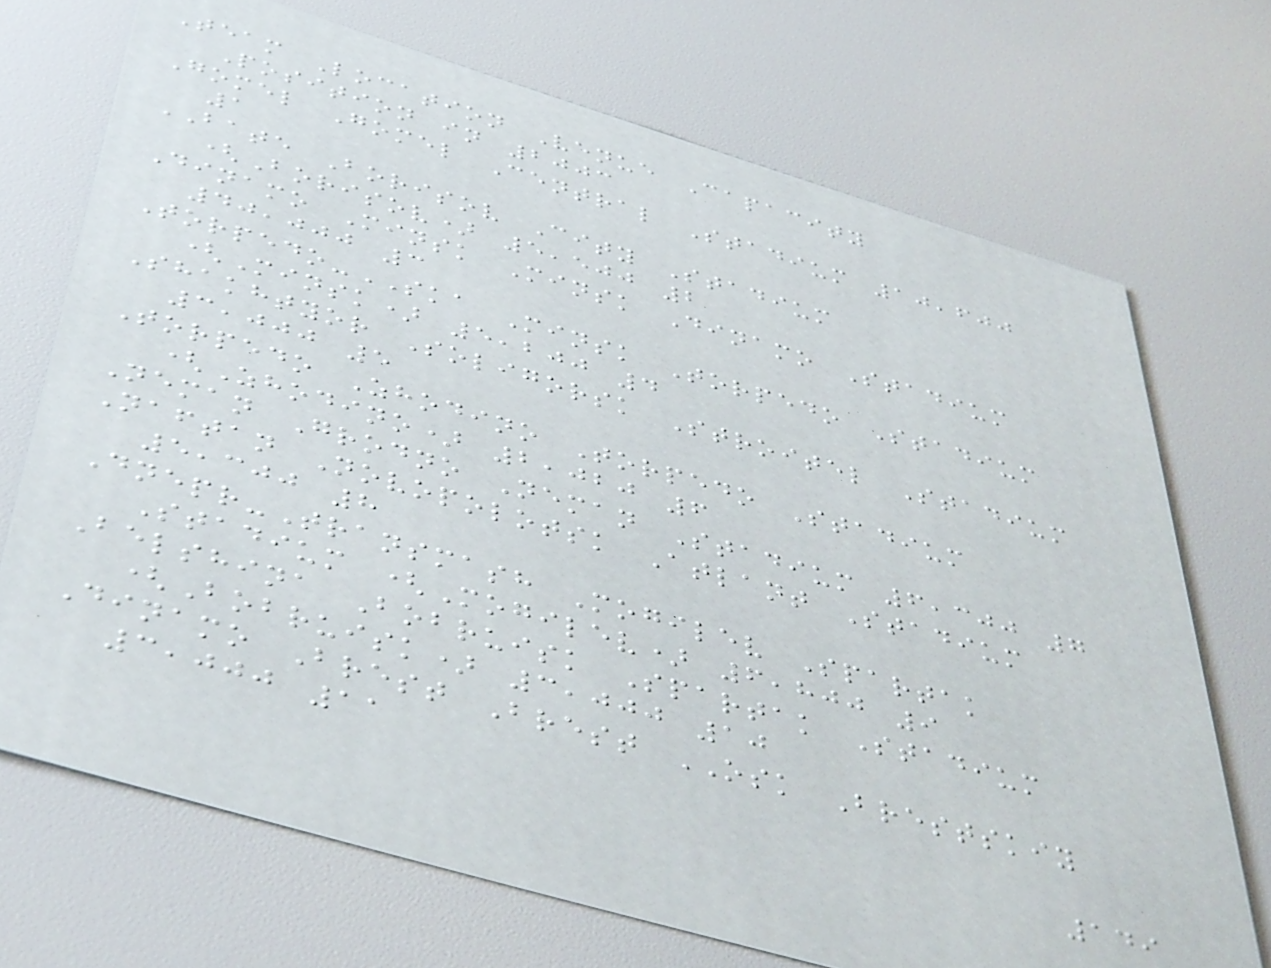Team Location Venue Capacity
Position in 2003
Gomel Gomel Central Stadium 10,600
1
BATE Borisov City Stadium
(Borisov) 5,500 2
Dinamo Minsk Minsk Dinamo Stadium
40,000 3
Torpedo-SKA Minsk Torpedo Stadium
(Minsk) 5,200 4
Shakhtyor Soligorsk Stroitel Stadium
3,000 5
Torpedo Zhodino Torpedo Stadium
(Zhodino) 2,020 6
Neman Grodno Neman Stadium 6,300 7
Naftan Novopolotsk Atlant Stadium
5,300 8
Dnepr-Transmash Mogilev Spartak
Stadium (Mogilev) 6,800 9
Belshina Bobruisk Spartak Stadium
(Bobruisk) 3,000 10
Dinamo Brest Brest OSK Brestskiy
3,000 11
149
